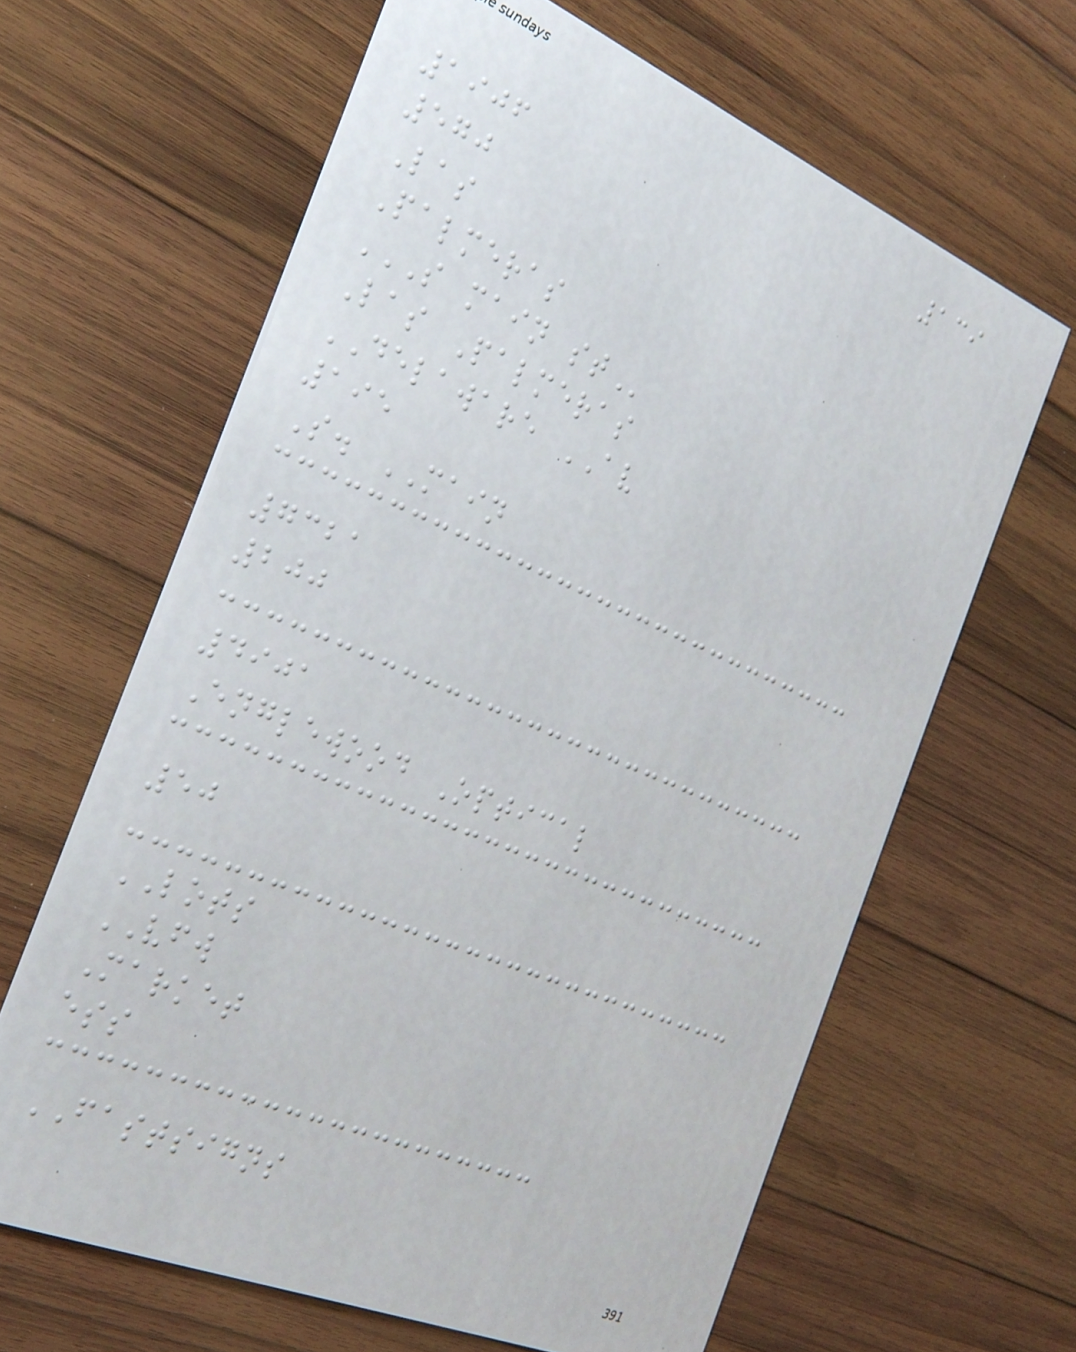139
1906
570
Las
Palmeras
S MAIN ST
Las Palmeras
DELAWARE AV
195
S. MAIN
7321
200
4901
Englewood Optical
50
LOTS
VFW
Market
ess
FASTSIGNS
